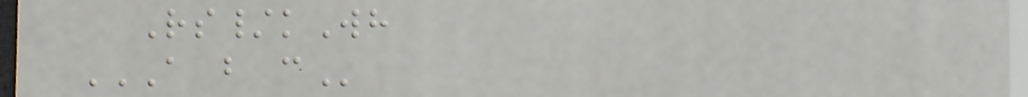Rs/kWh
A B C
